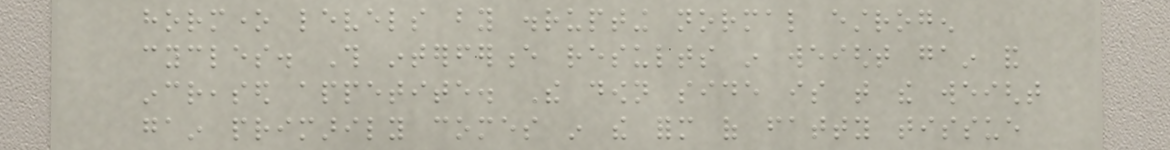hormone levels by disrupting normal estrogen
cycles. This interference results in weight gain and
increased appetite. The down side is that the weight
gain primarily comes in the form of fatty tissue
